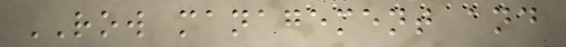ROW management and
